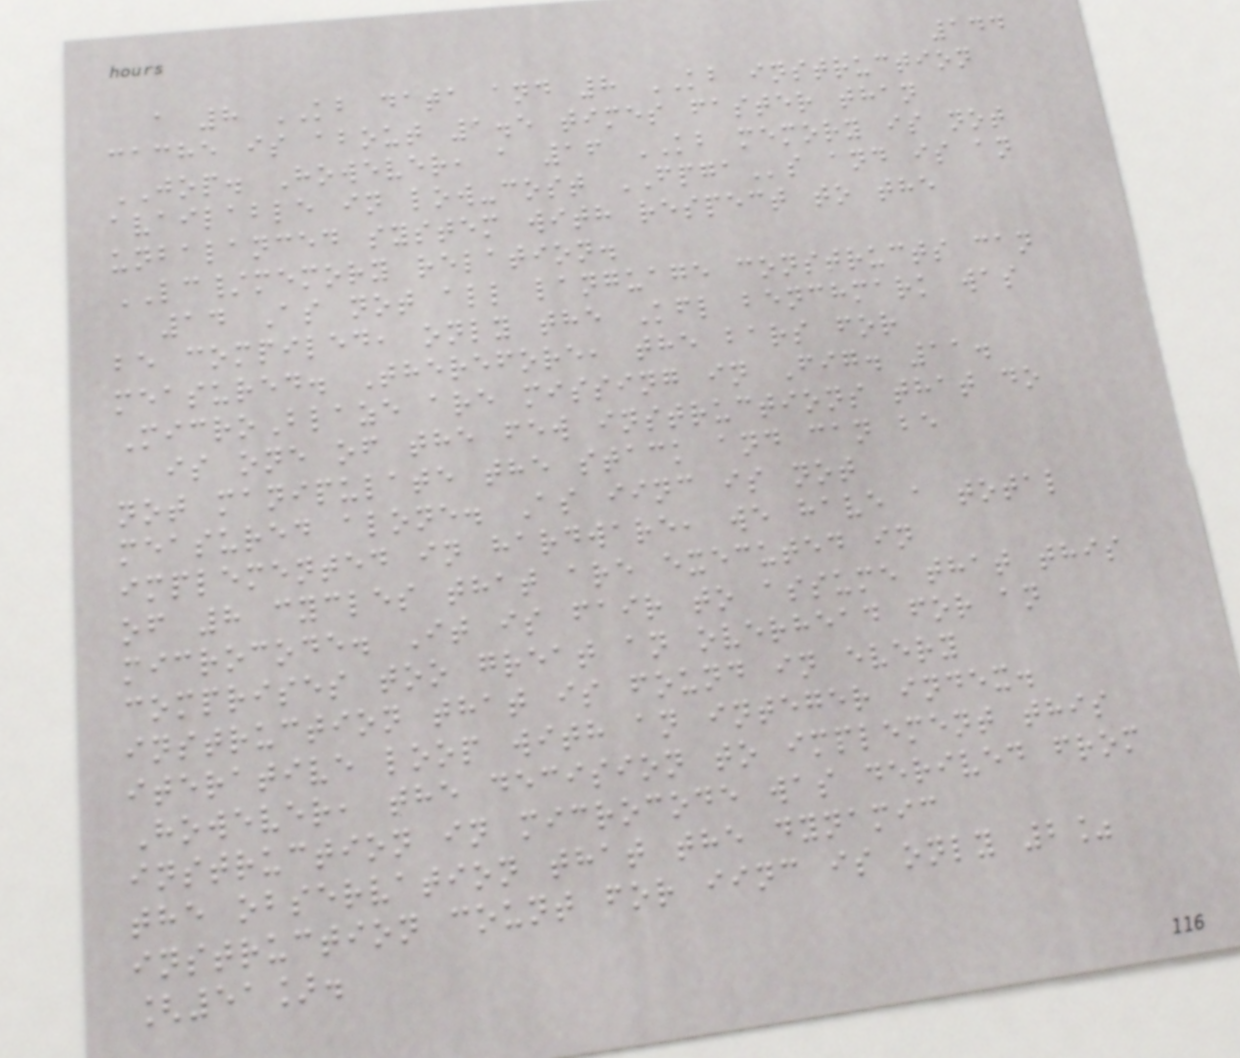144
a 8 KB data and 8 KB instruction
cache is about 1.5 times faster than
JOP. However, a 16 KB memory is not
available in low-cost FPGAs and is an
unbalanced system with respect to the
LC/memory relation.
14 As not all language constructs can
be compiled, only the Kfl benchmark was
measured. Therefore, the bars for
MicroBlaze are missing in Fig. 11.
is one of the few instructions that do
not manipulate the stack and can be
measured alone. As iinc is not
implemented in hardware, we have a total
of 8 cycles that are executed in
microcode. It is fair to assume that this
comprises too great an overhead for an
instruction that is found in every
iterative loop with an integer index.
However, the decision to implement this
instruction in microcode was derived from
the observation that the dynamic
instruction count for iinc is only 2%
[51].
